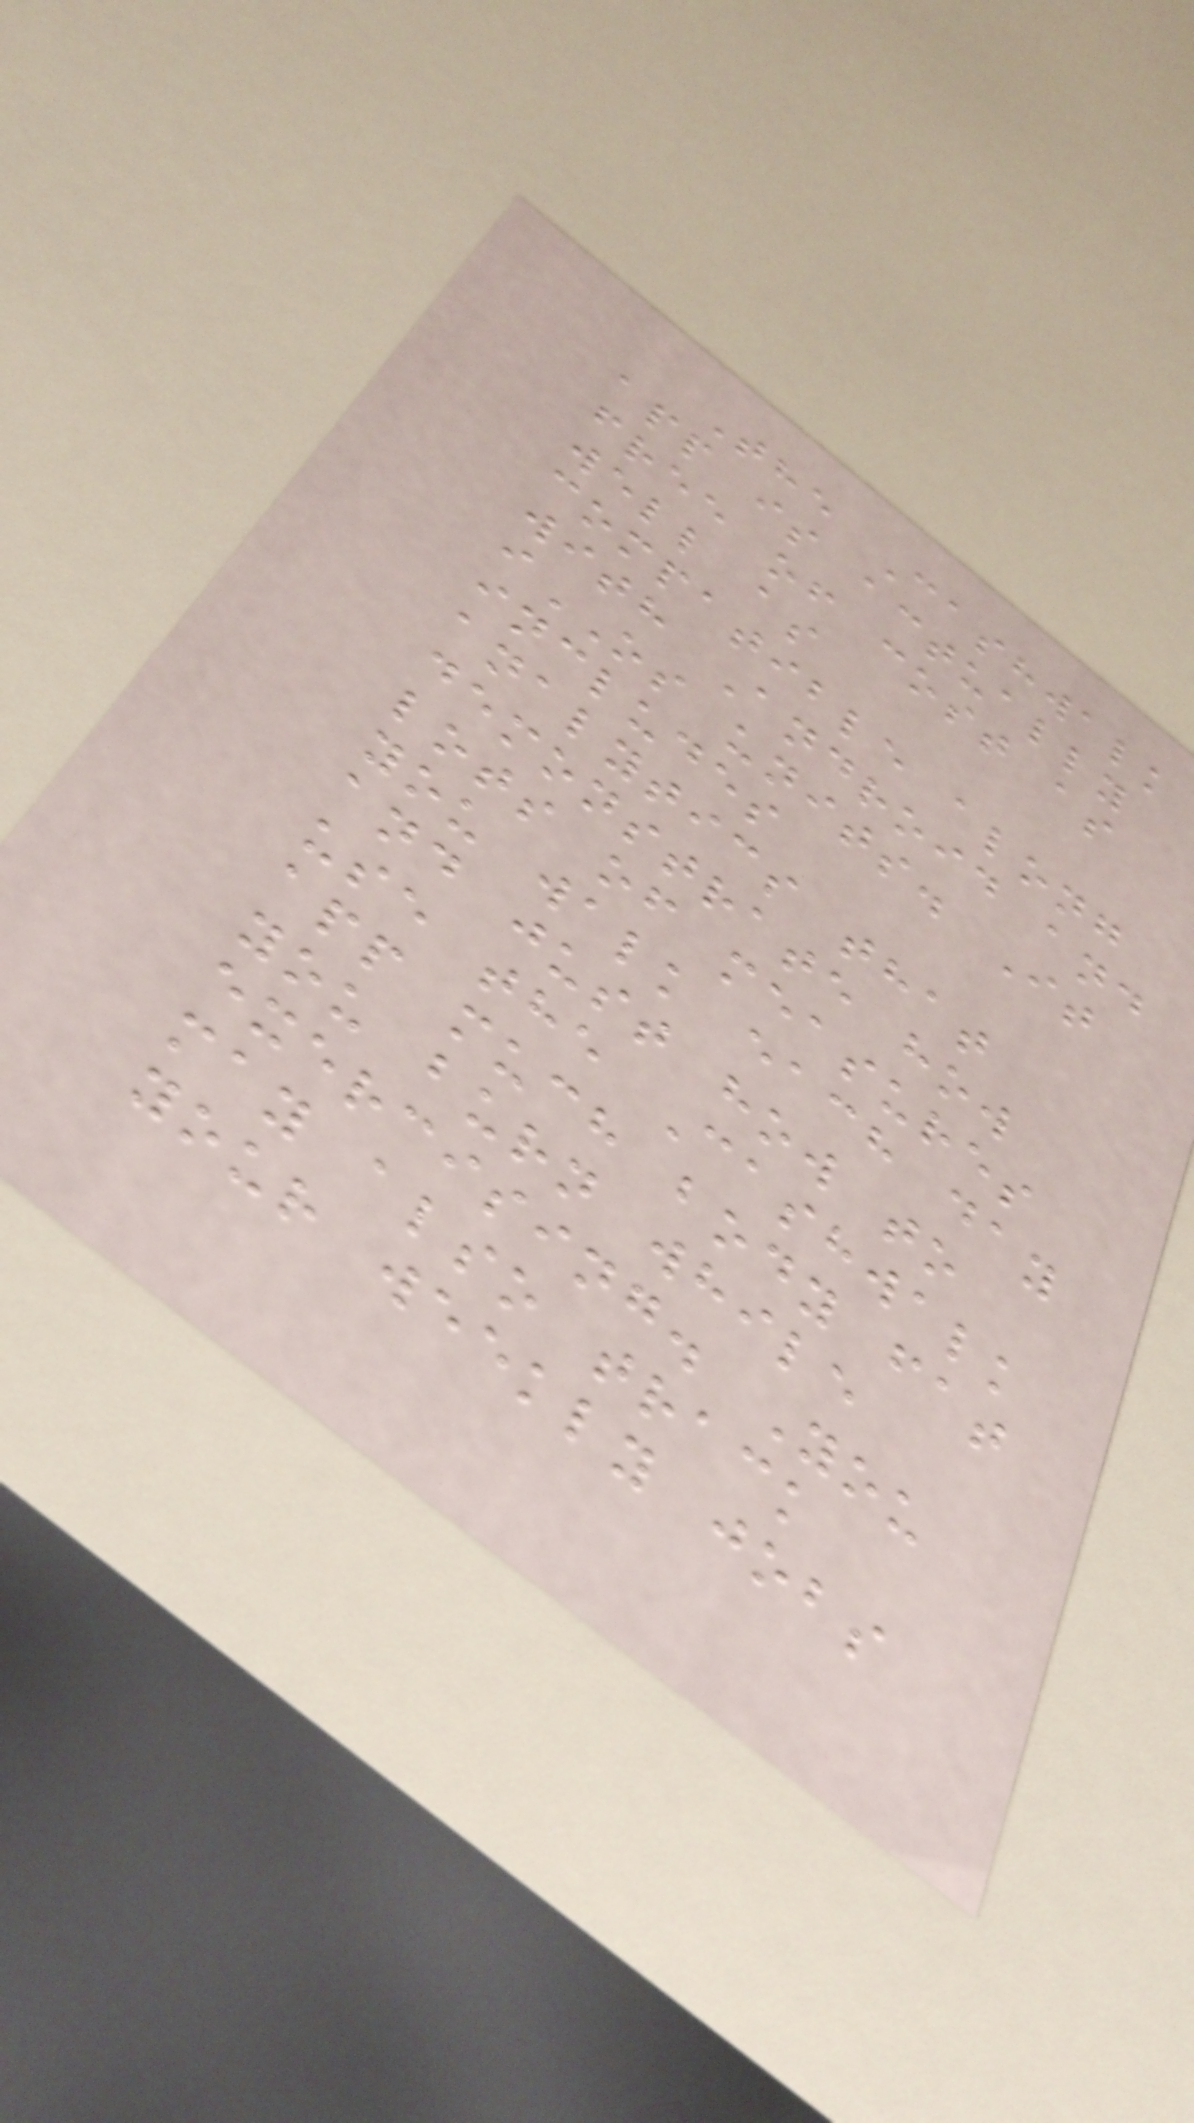The Cashwalk
app is actually
free of cost as
well as
compatible along
with Android and
iOS units. It
includes
analytics that
demonstrate how
lots of measures
you walk each day
and just how to
use the Cashwalk
app much body fat
you burn while
exercising. You
may also track
your weekly jobs
